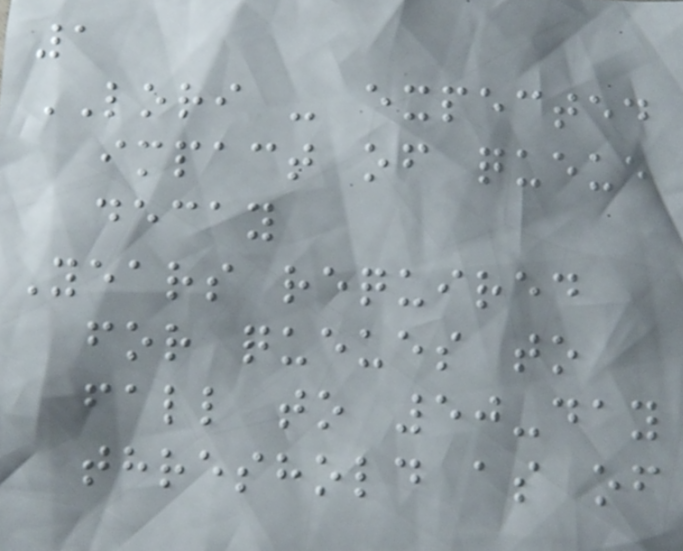1
LORI - expected
impact of queue
decay
Years required
for queues to
fall to 50-day
threshold as of
